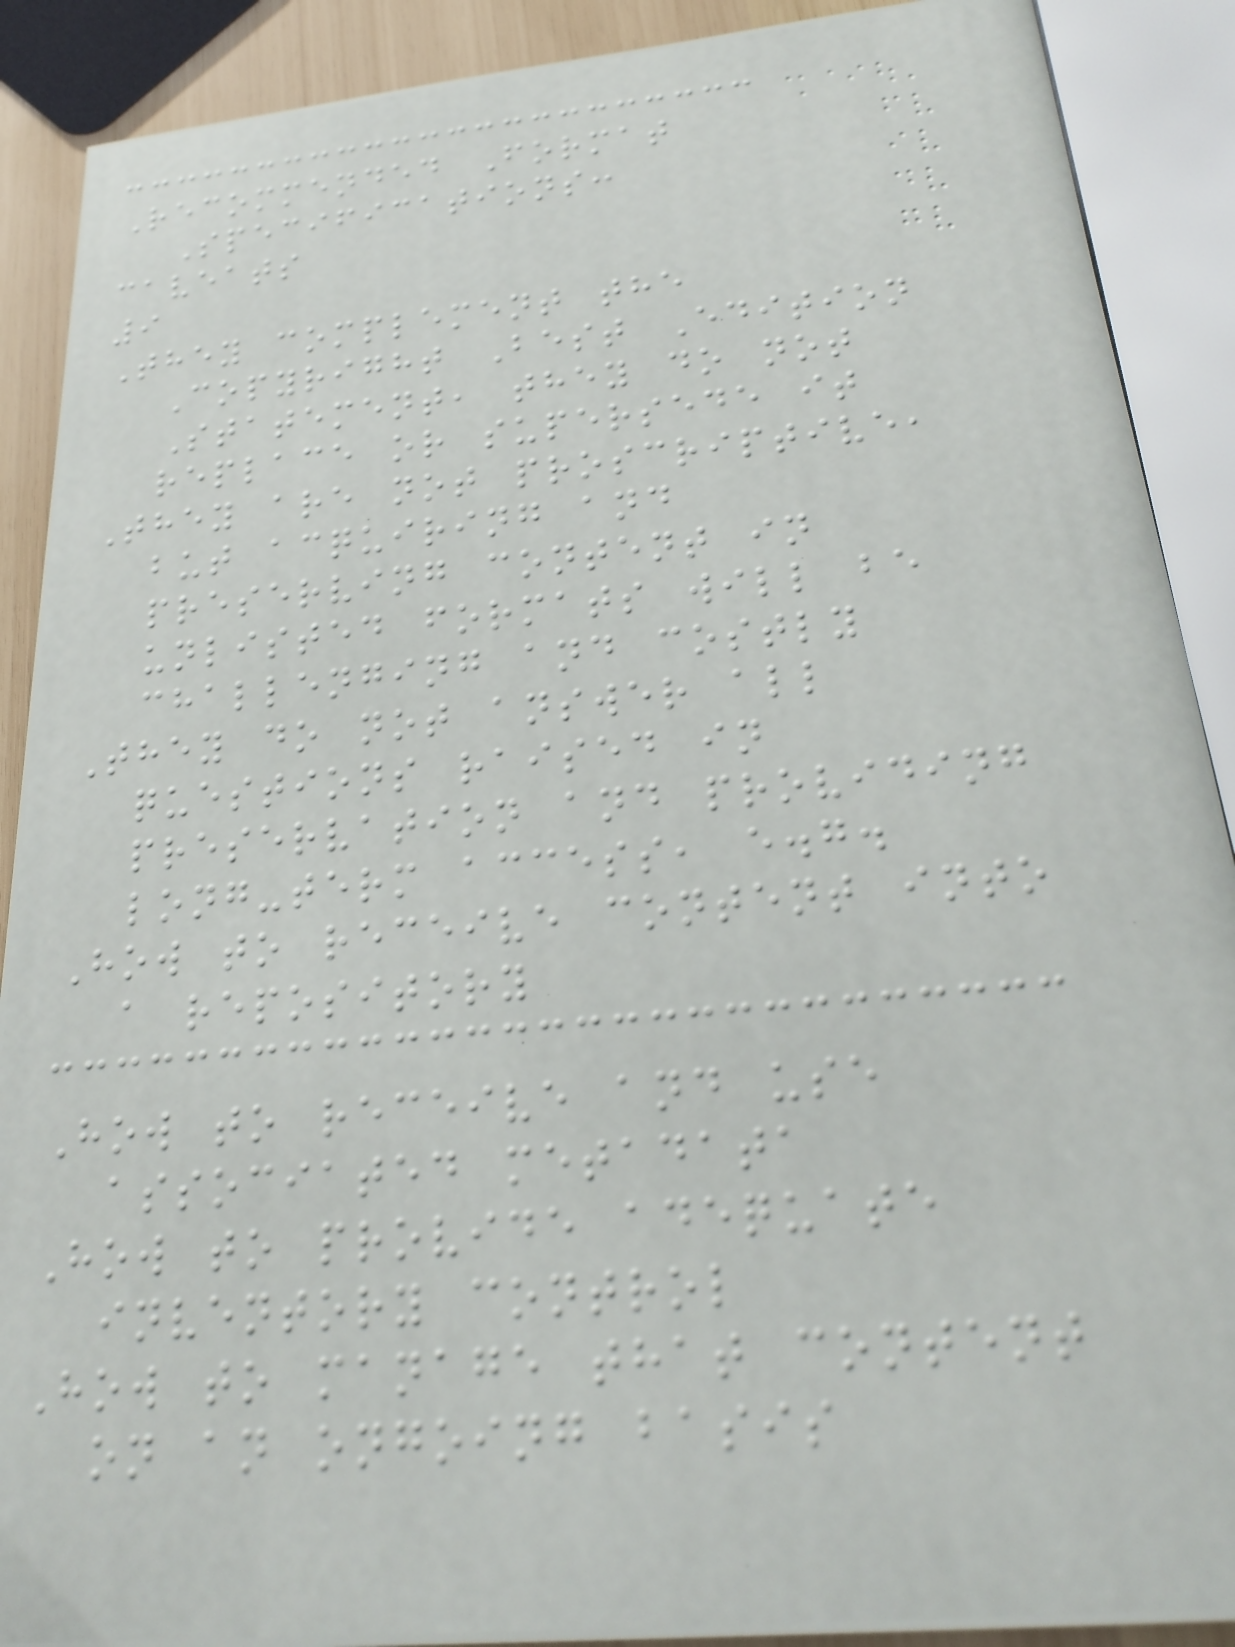Recommended Format
Specifications:
caveats
9
They complement the
Copyright Best Edition
Statement, they do not
replace or supersede it
They are not proscriptive,
but acquiring and
preserving content in
unlisted formats will be
challenging and costly
They do not answer all
questions raised in
preservation and providing
long-term access, e.g.
How to receive content into
a repository
How to receive and use
associated metadata
How to provide adequate
inventory control
How to manage that content
on an ongoing basis
